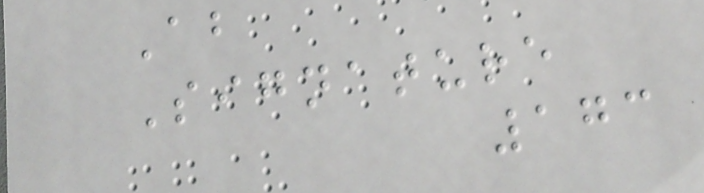Ab
Signature
173
